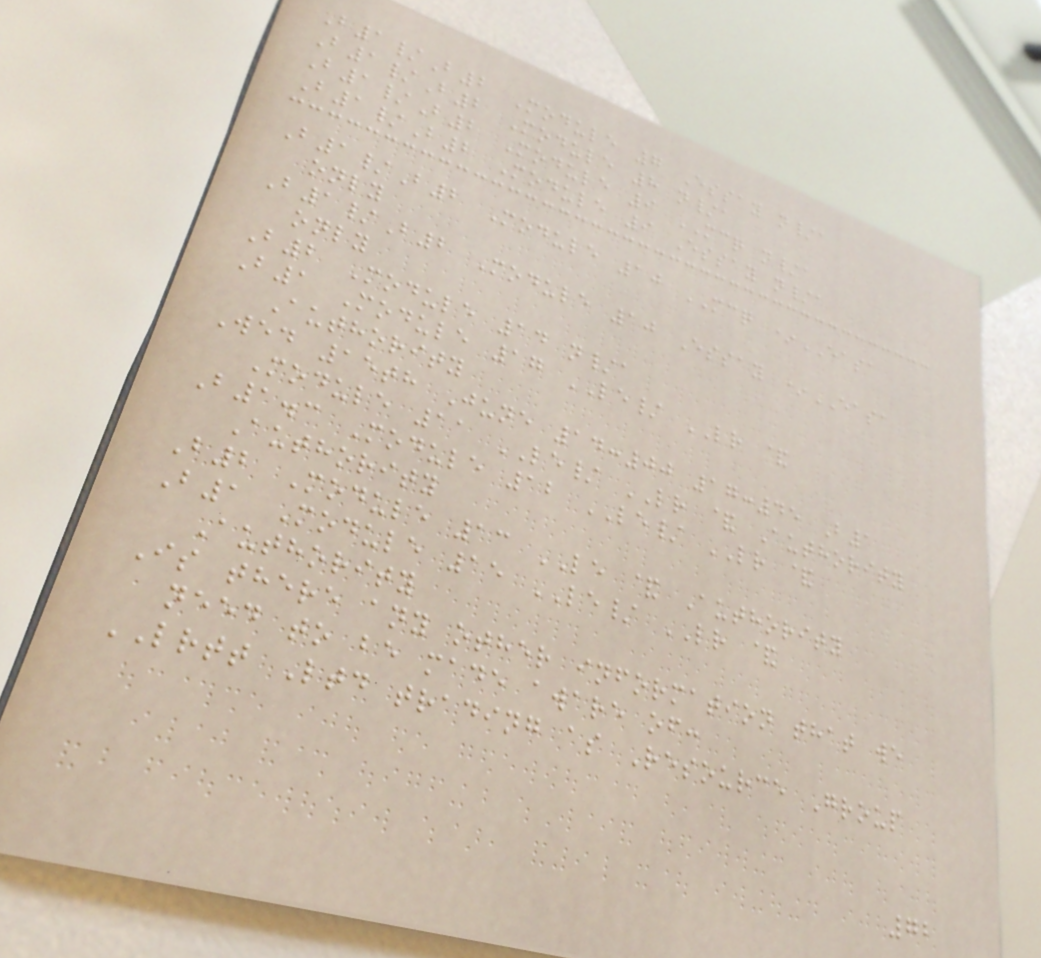B1/B2 Module 7 Essay n/a
B1/B2 Module 8 n/a
B1/B2 Module 9 MCQ n/a
B1/B2 Module 9 Essay n/a
B1/B2 Module 10 MCQ *EASA
only
B1/B2 Module 10 Essay *EASA
only
B2 Module 14 n/a
B1 Module 17 LE/ LR &
Authority
Wed 15th June 14:00 17:45 B1
Module 11 LE/ LR & Authority
B1.3 Module 12 LE/ LR &
Authority
B2 Module 13 LE & Authority
B1 Module 15 LE/ LR &
Authority
Is there any other information that we
need to be made aware of:
LRTT Ltd trading as Resource Group
72
